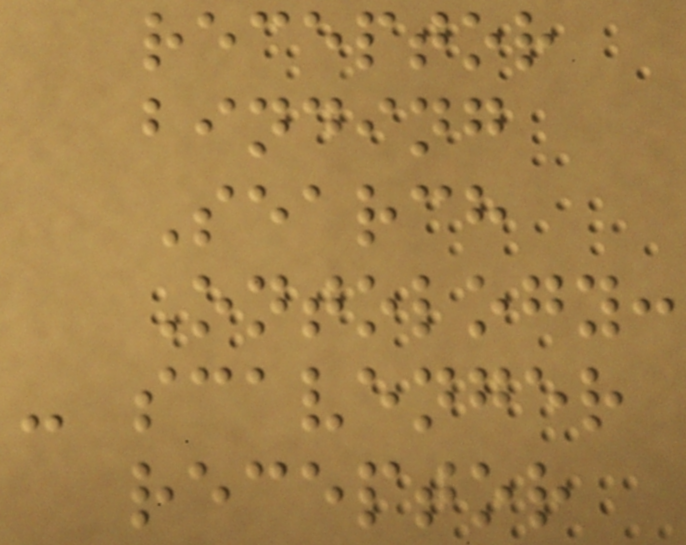receptor
binding
Search
Ontology:
- scavenger
receptor
